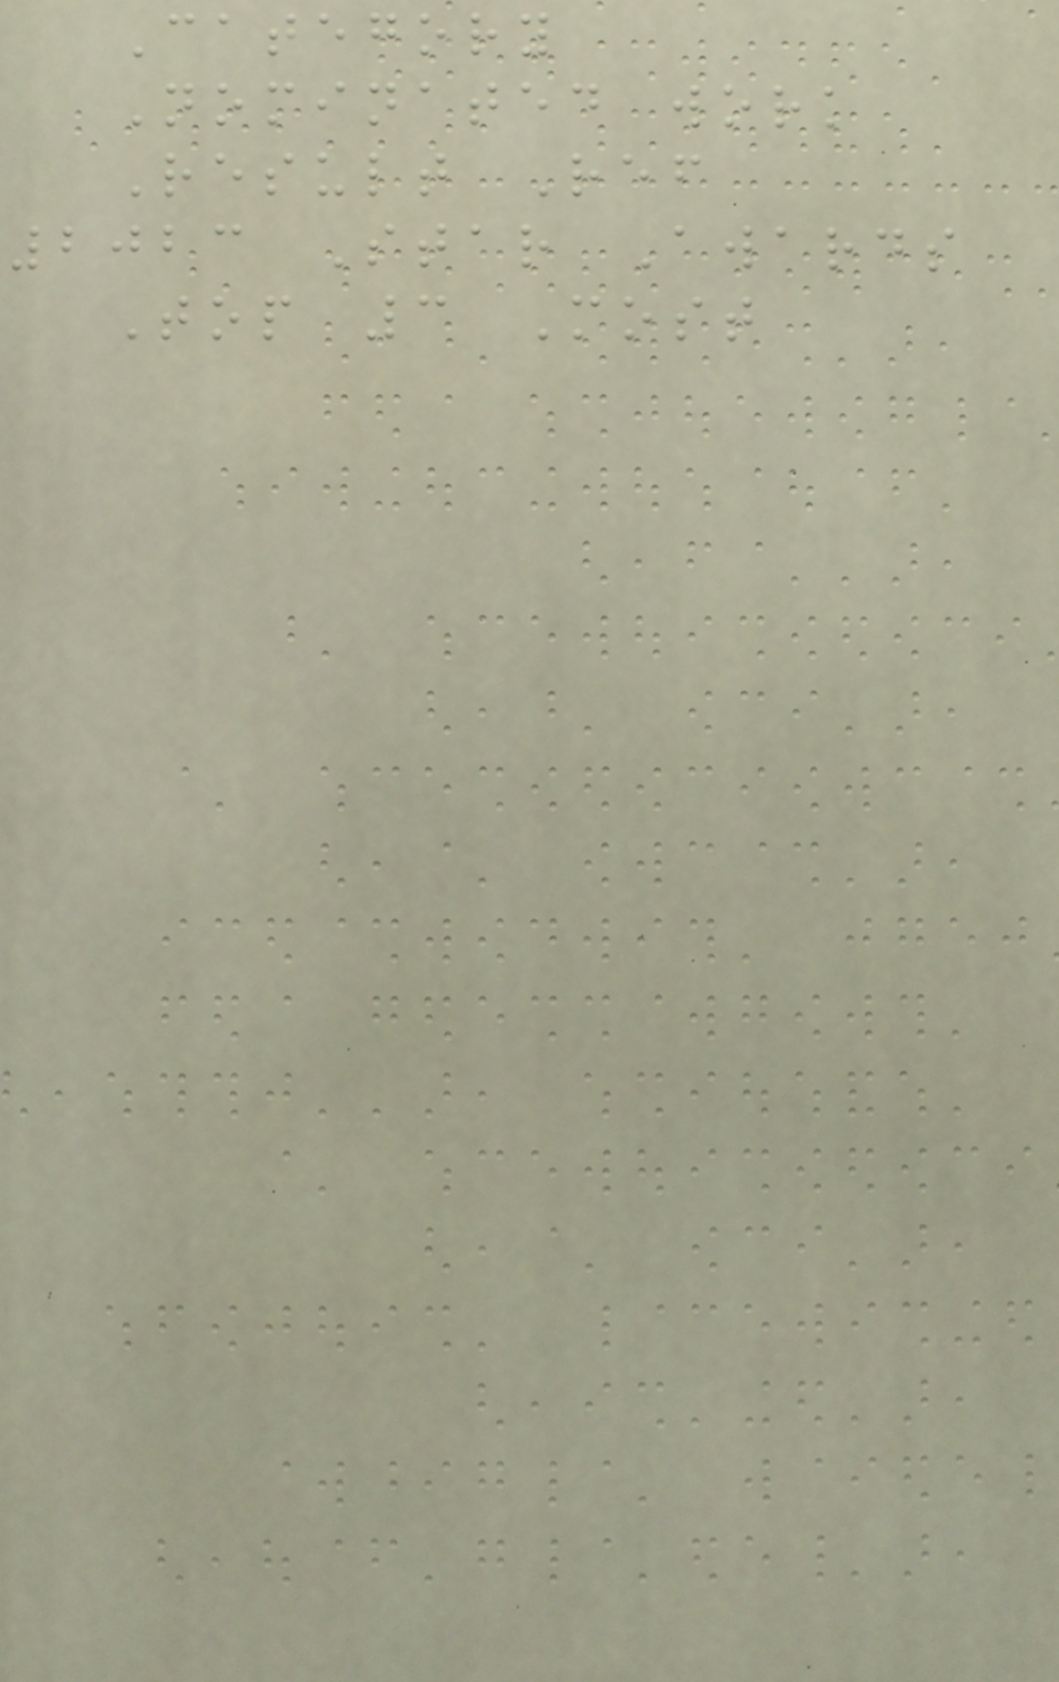Category
Nominated work
Result Ref
2023 Star Awards
Top 3 Most
